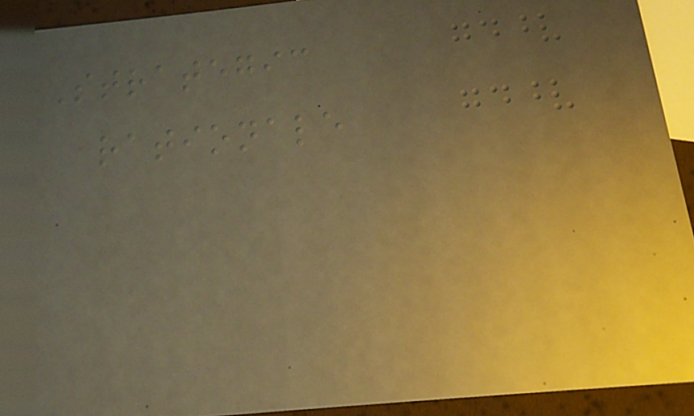Strategic
rationale
